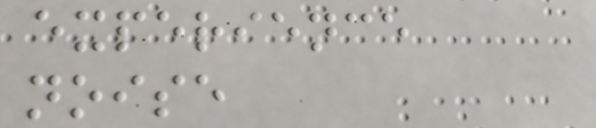experience
noise
